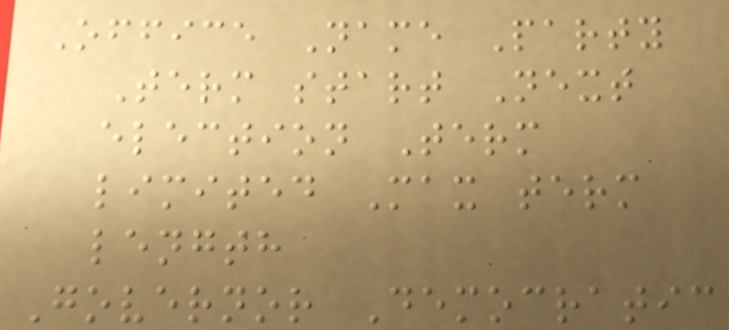Office Name Party
Term start Next
election Term
limited Max term
length
Governor Democratic
